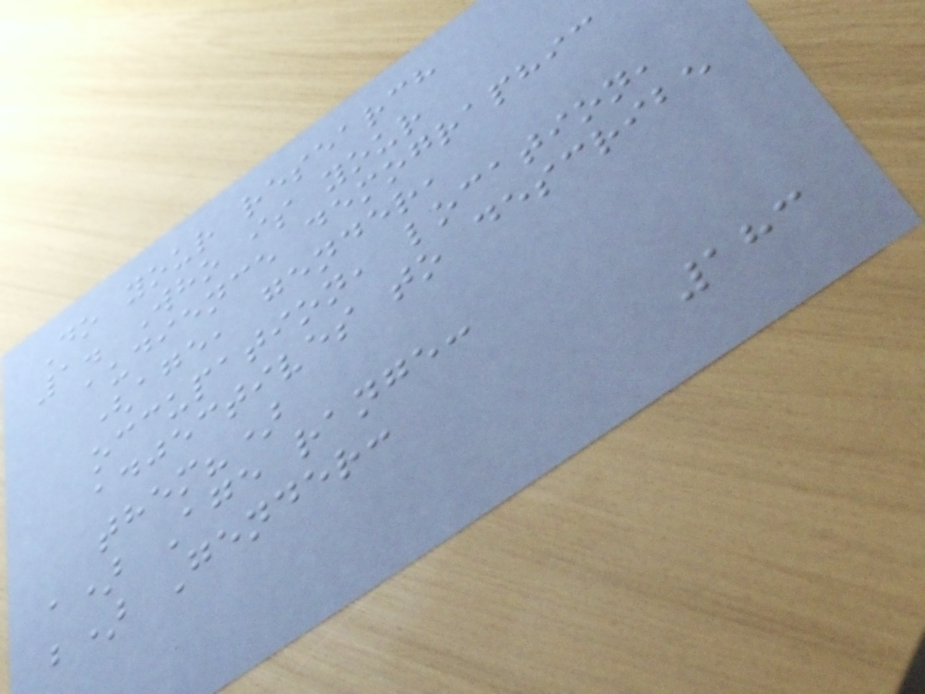Do your research
1. Who is your
audience demographic
(age, gender,
occupation, location,
adjectives to describe
them?)
a) Age range:
b) Gender:
183
